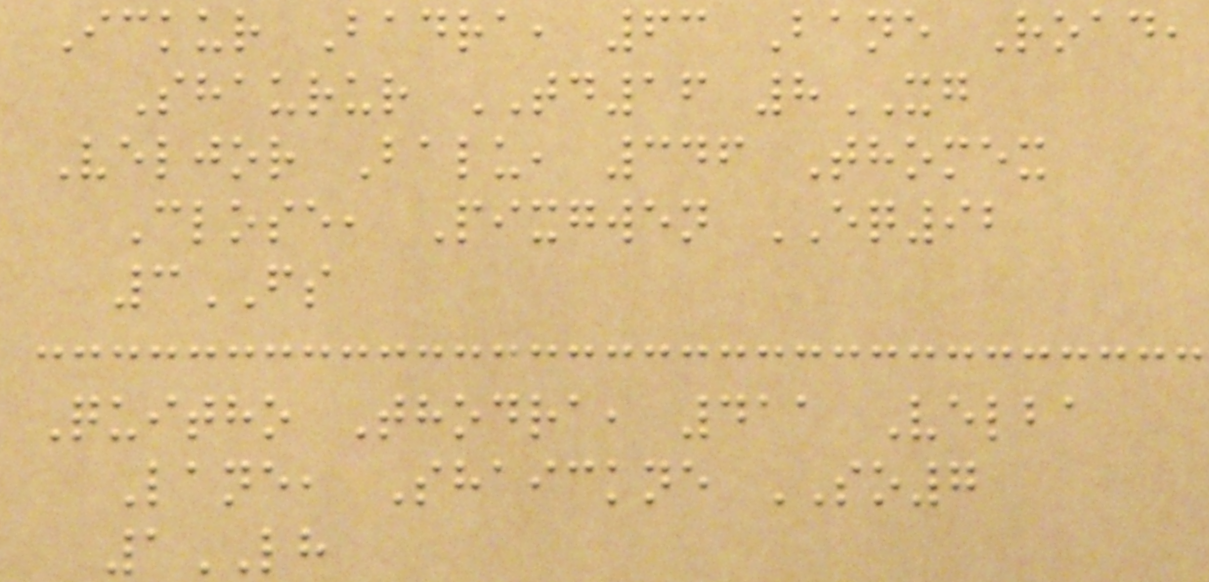Ickur Badra, 63 Bane Road,
Shaurur TD16 8XG
Veljor Balu, 346 Thomex
Close, Pixgwen EQ92
3FS
Quitho Thodra, 411 Velba
Lane, Shaickne SO7
1LH
